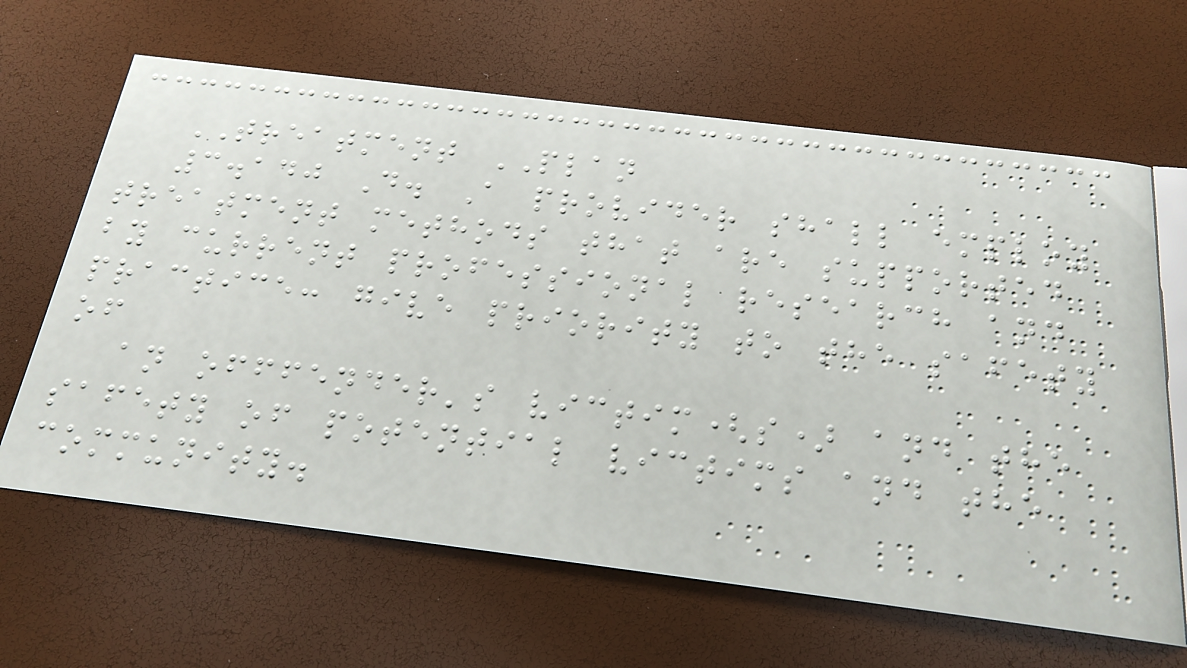TREATMENT PLAN
3.140 D. A provider shall employ
treatment methods that are supported
by current professional research and
practice: give priority to the safety
of
an offfender's victim(s) and the
safety of potential victims and the
community.
